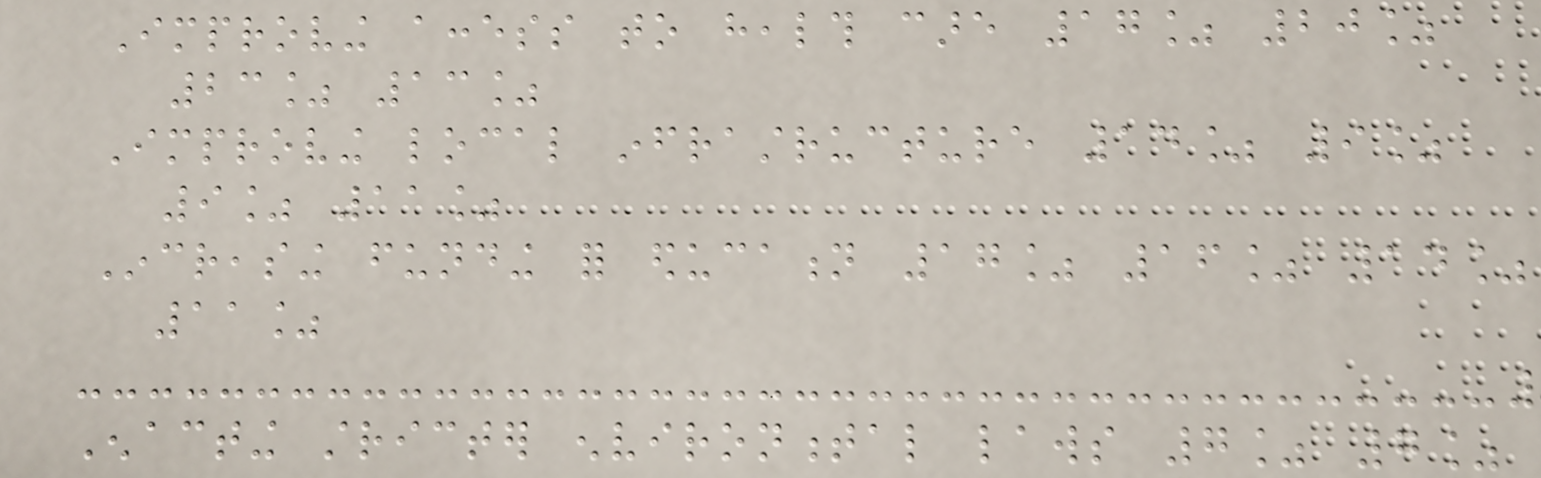Improving access to health care 17% 20%
23% 13%
Improving local infrastructure 14% 9%
9% 11%
Increasing funding for education 17% 16% 14%
11%
Enacting stricter environmental laws 7% 7%
